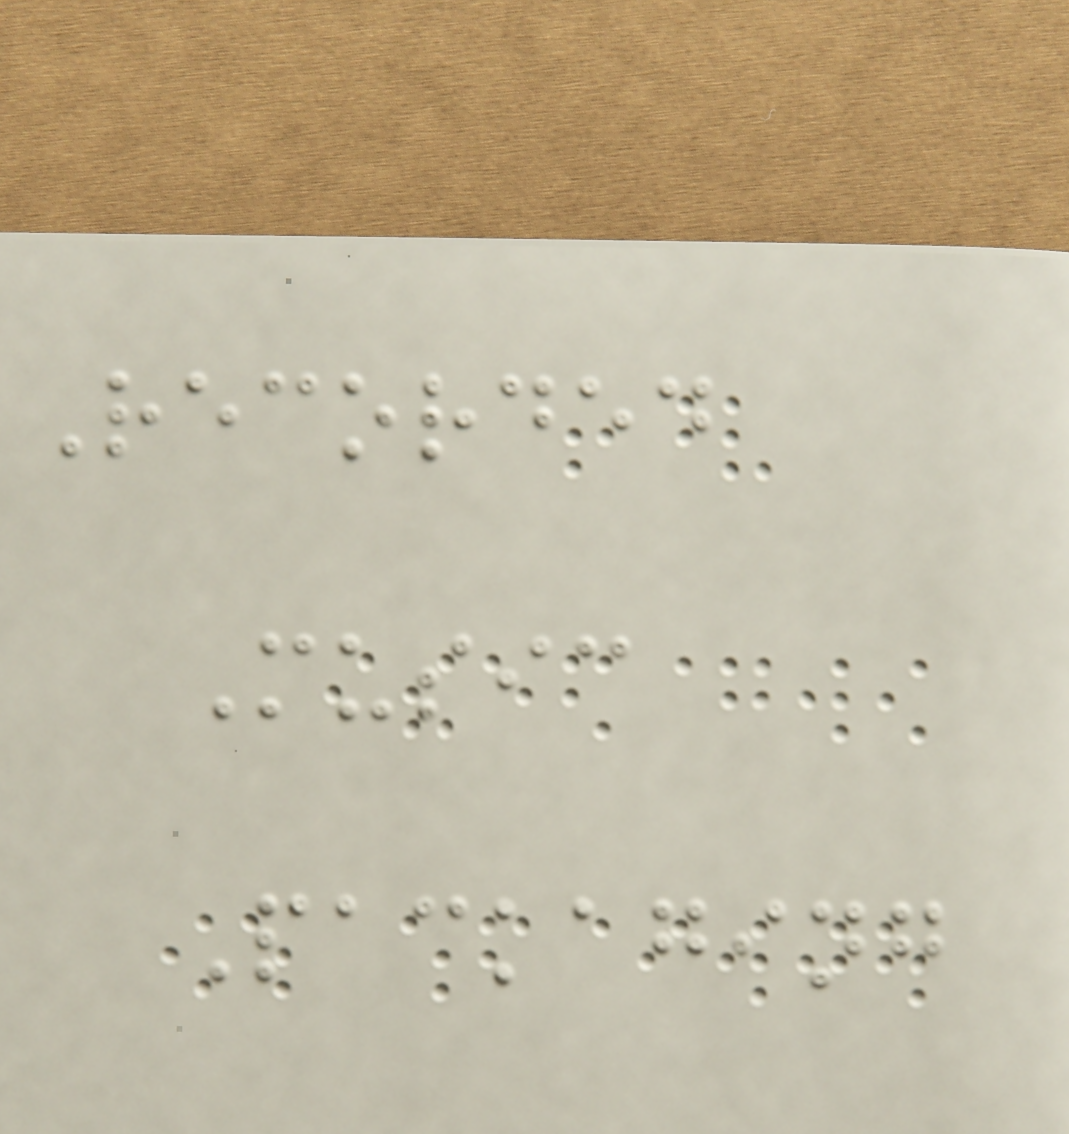Recorded
Music
Packaging
